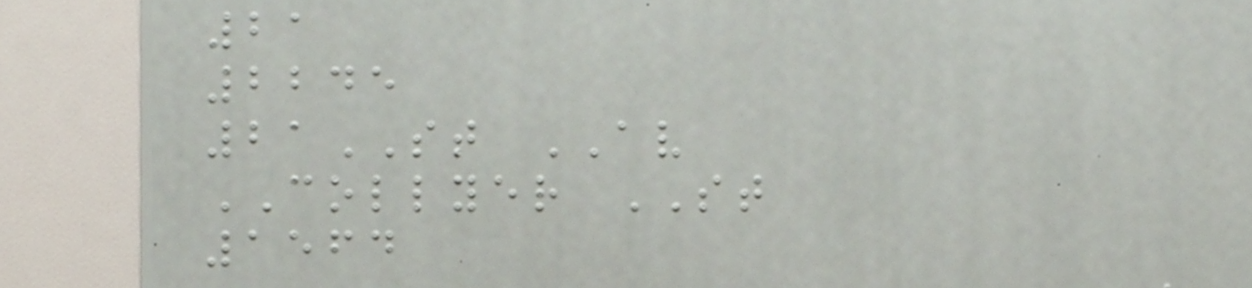21
2245
21ST AV
COLLYER ST
1564
